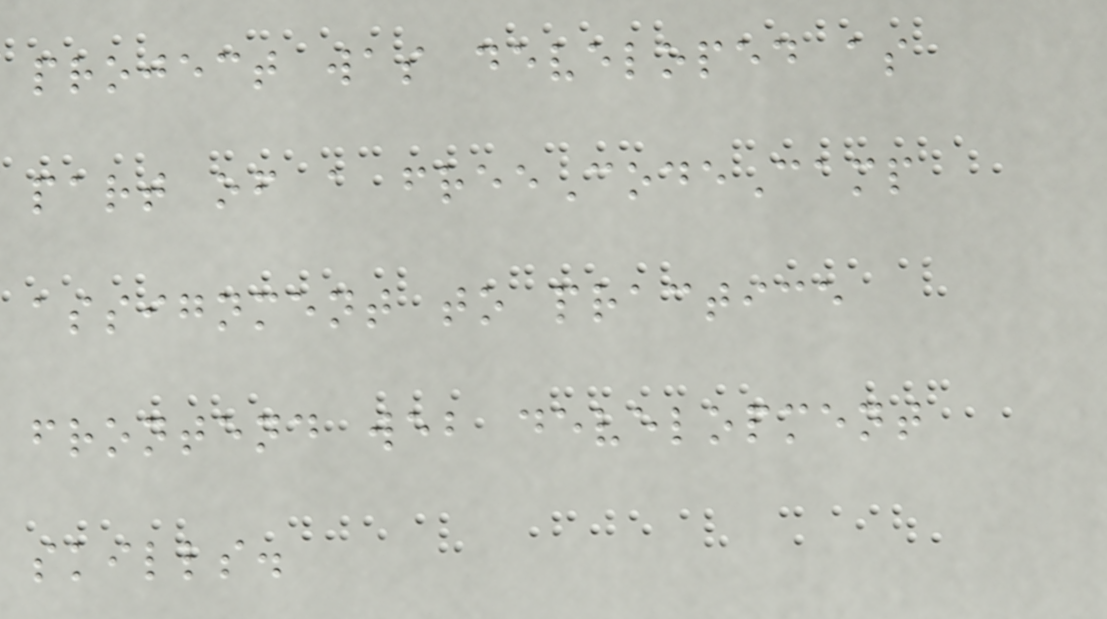project was developed as
part of a freeCodeCamp
assignment to practice
frontend web development
skills.
